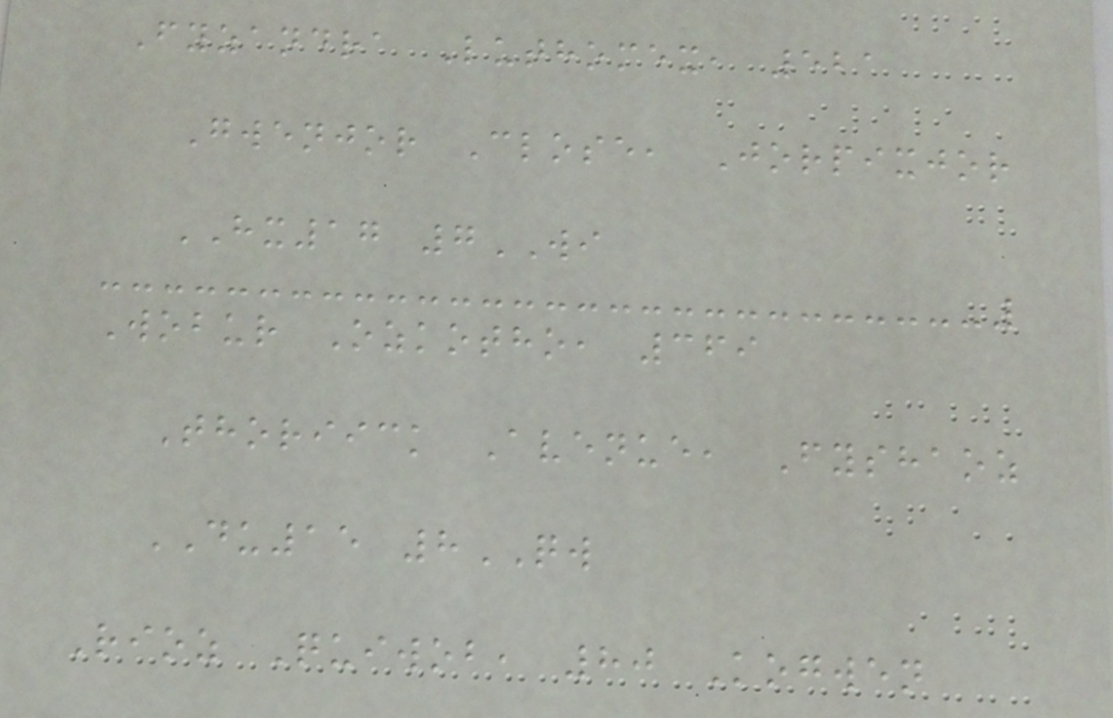Fyzandra Luthomex, 521
Gwenjor Close, Jorpixjor
HX17 7WI
Wobur Ozkotho, 369
Thoriick Avenue, Fyshaoz
DU15 8QW
Rioz Quiwob, 80 Kogwen
